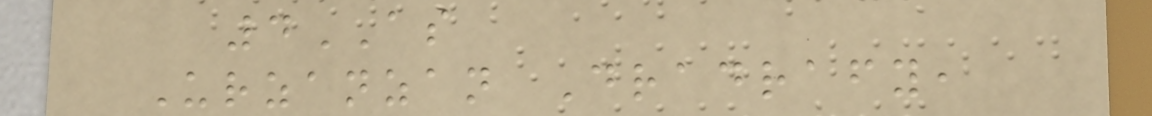4AS
Urzanzan Dradrafy,
